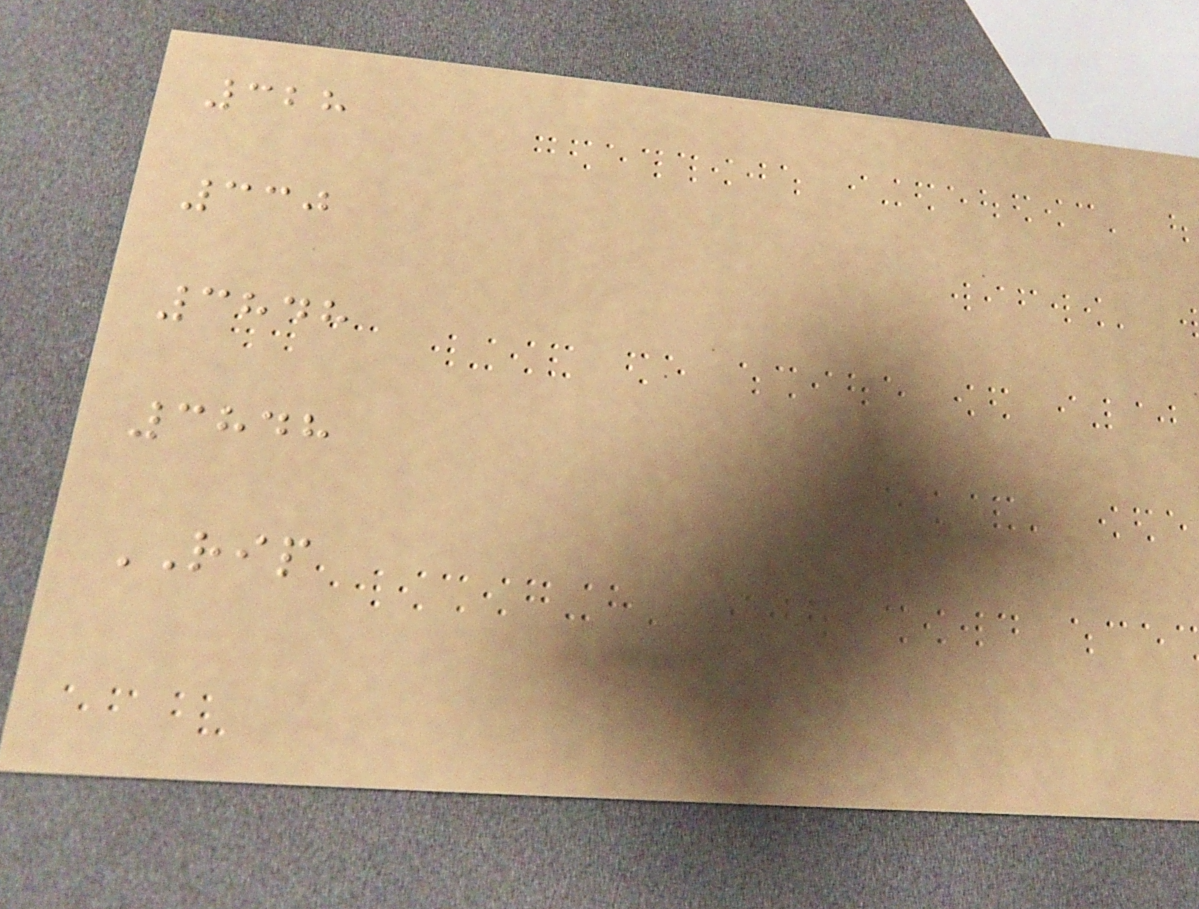328
330
3848
3848
RIP
